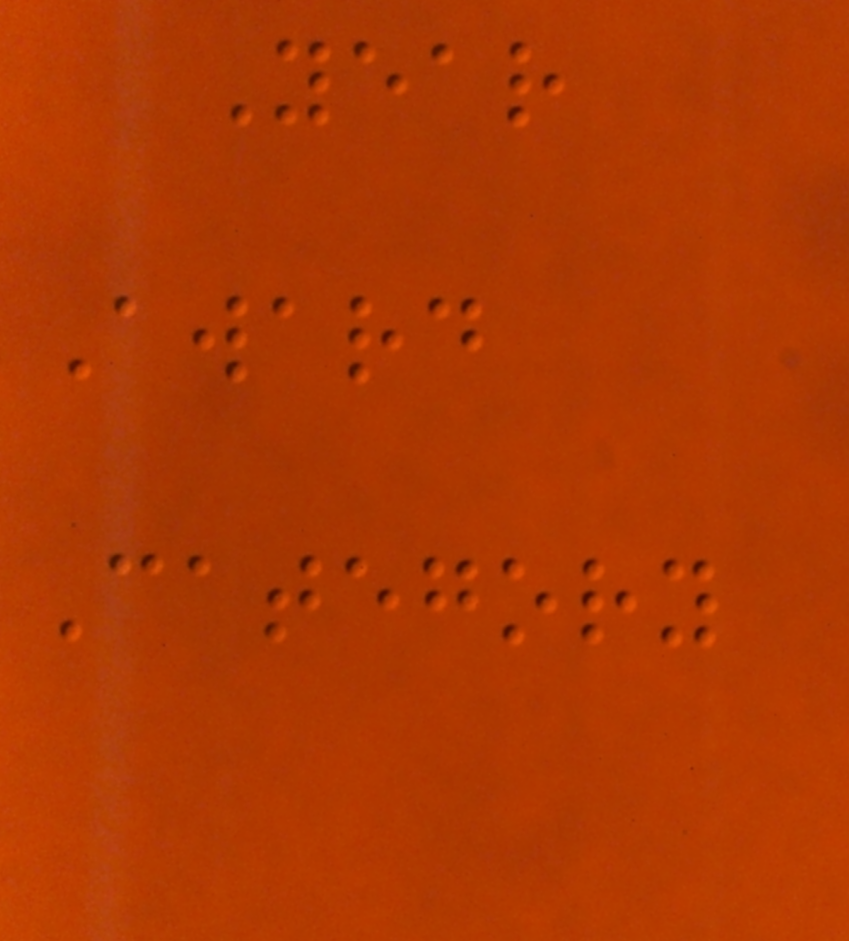Year
Award
Category
